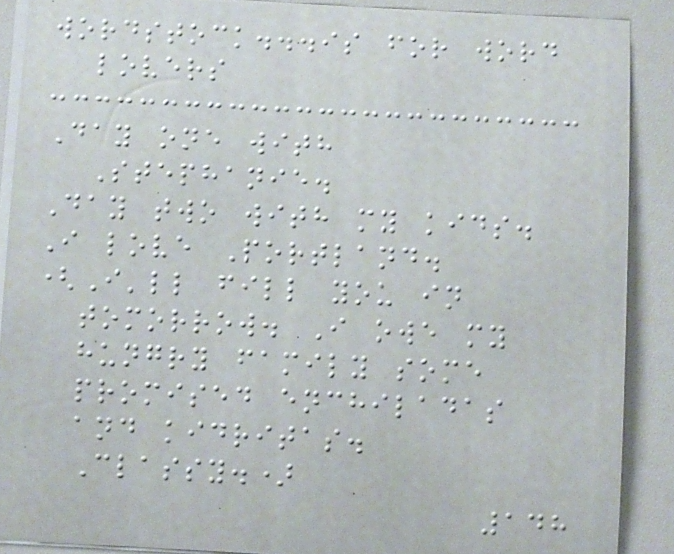wordstock...is for word
lovers
Day one with
Stephanie.
Day two with my kids.
I love Portland.
(I'll fill you in
tomorrow. I owe my
hungry family some
promised enchiladas
and kidritas.
Classy.)
148
